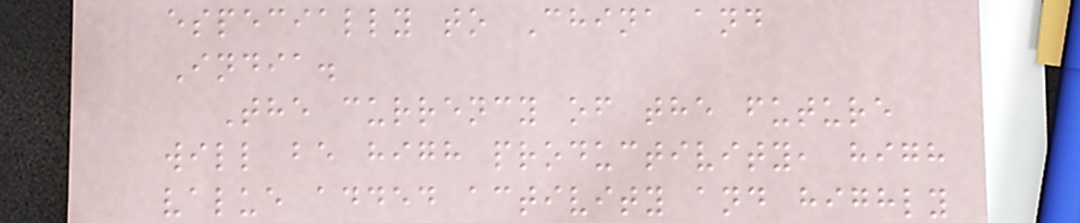especially to China and
India.
The currency of the future
will be high productivity, high
value added activity and highly
